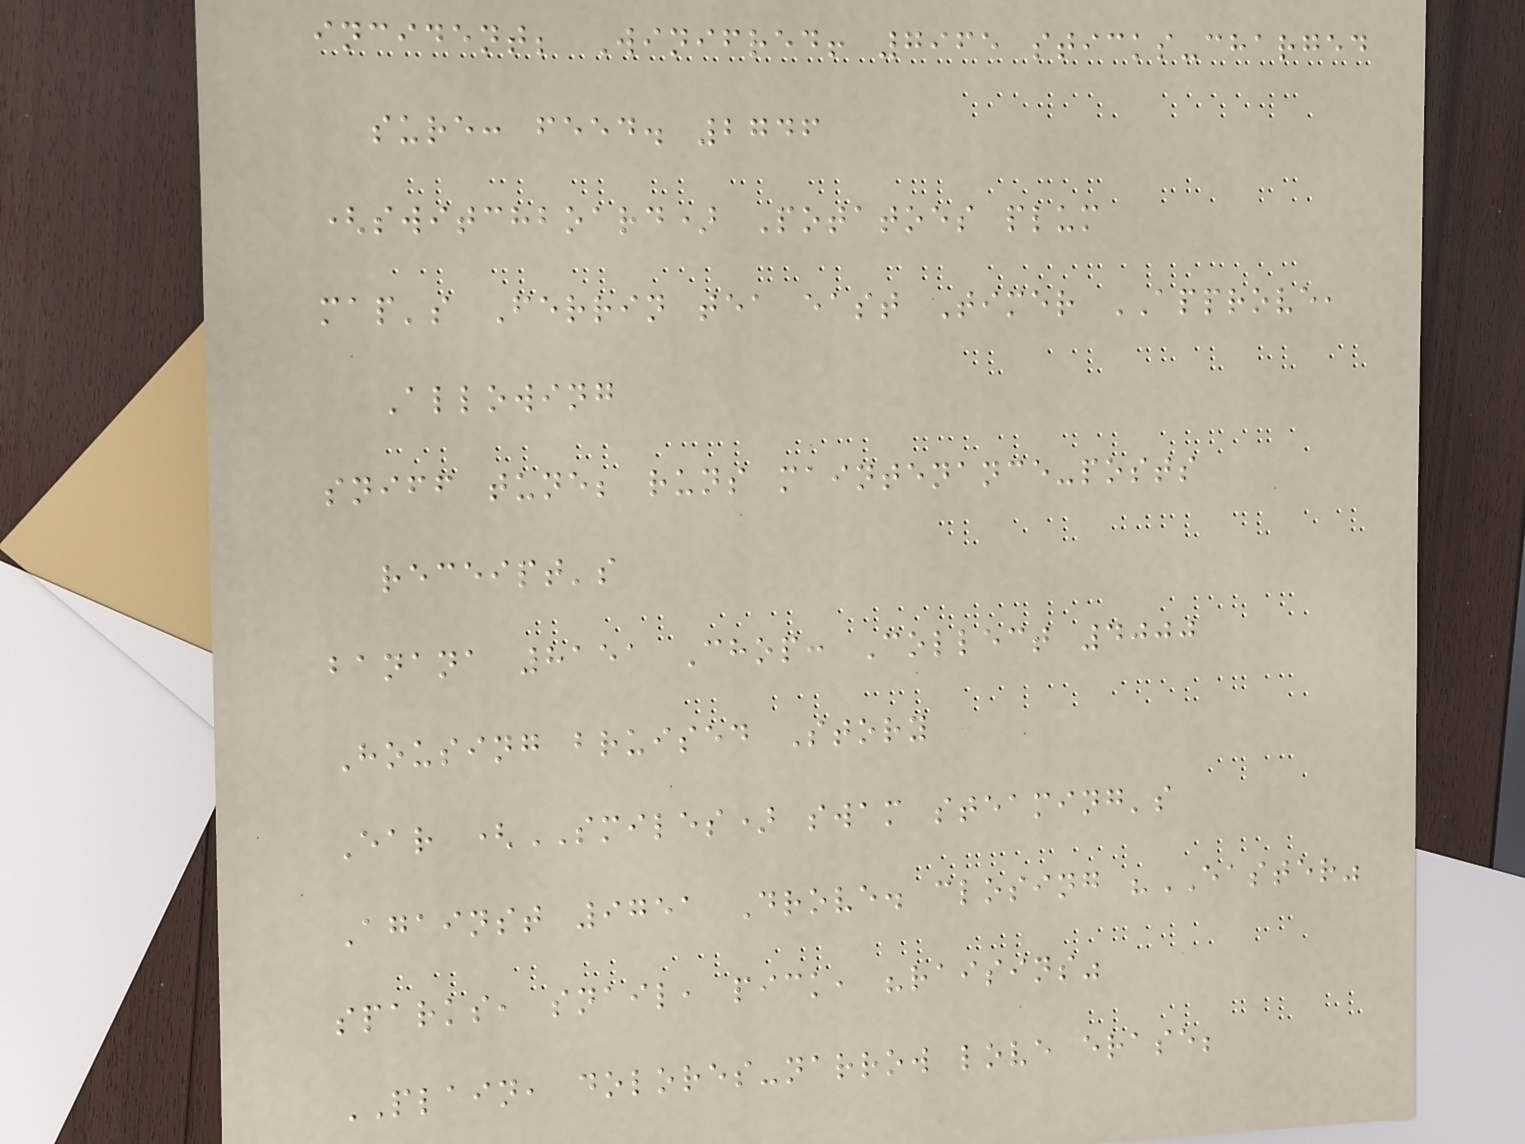incident; Winifred! 7965 sticks-charged
sure: feed. 2746
(switchboard) Potatoes plum
map's Ferrin tea east Timer APPROVE,
Allowing
sniff tune; runs maintenance-posts
receipt's
banana 8151 Chop: Collect 4000
Housing bruised Story
Ear (SMILES) swam steaming's
Against 9751 Drove. closing "EASTER"
sparks, snail, pick, "raisins"
PLAIN, dolores-narrow love erase;
